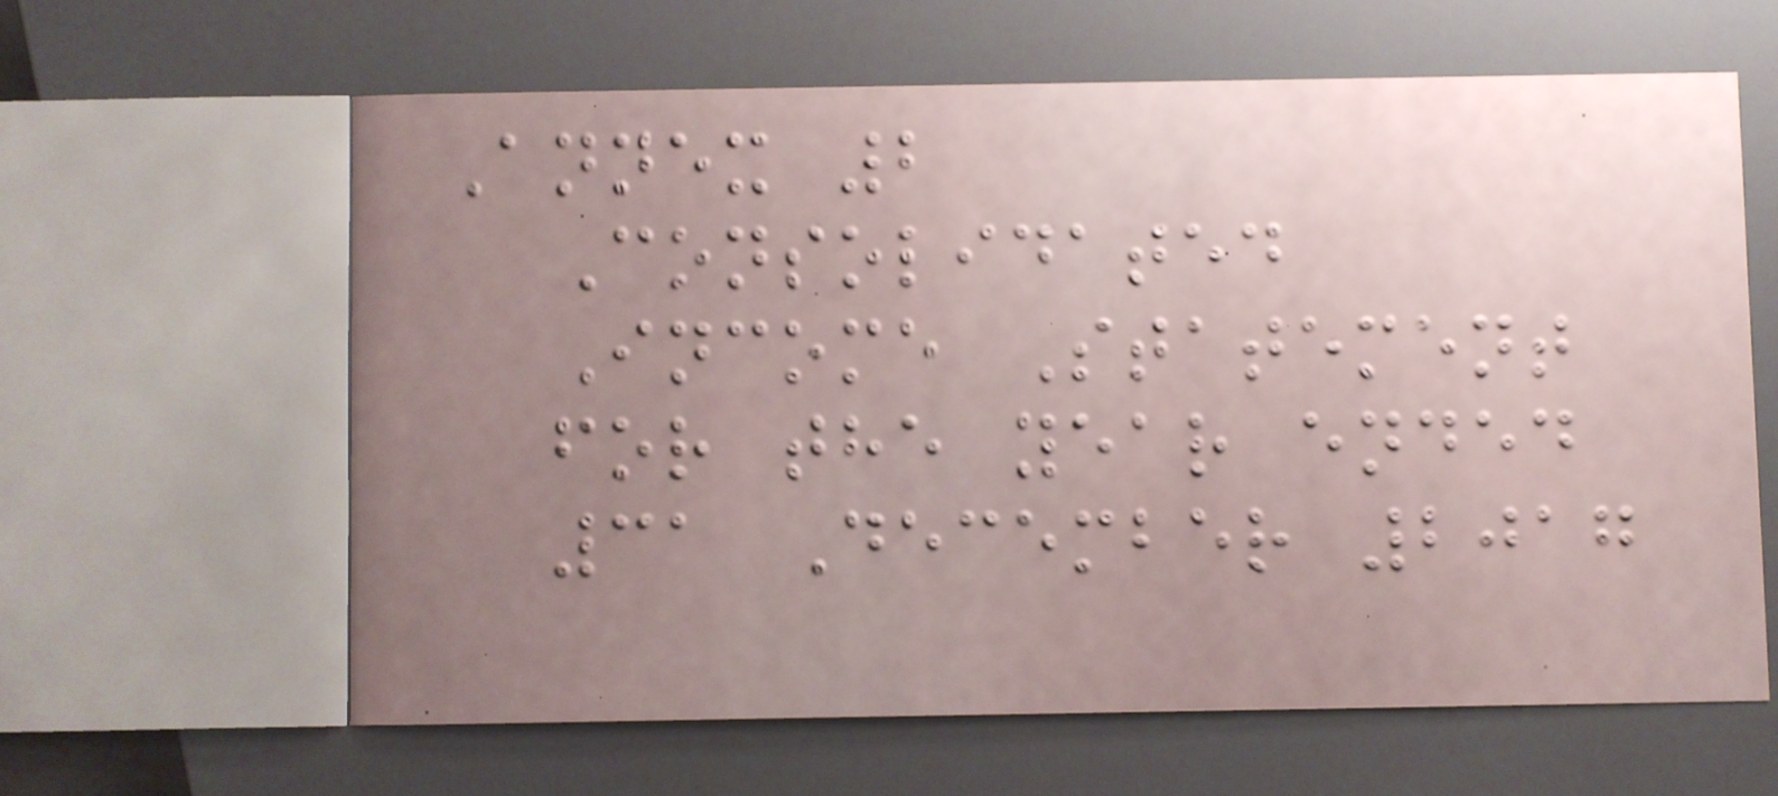Annex 2
Consolidated
Income Statement
for the year ended
31 December 2017
